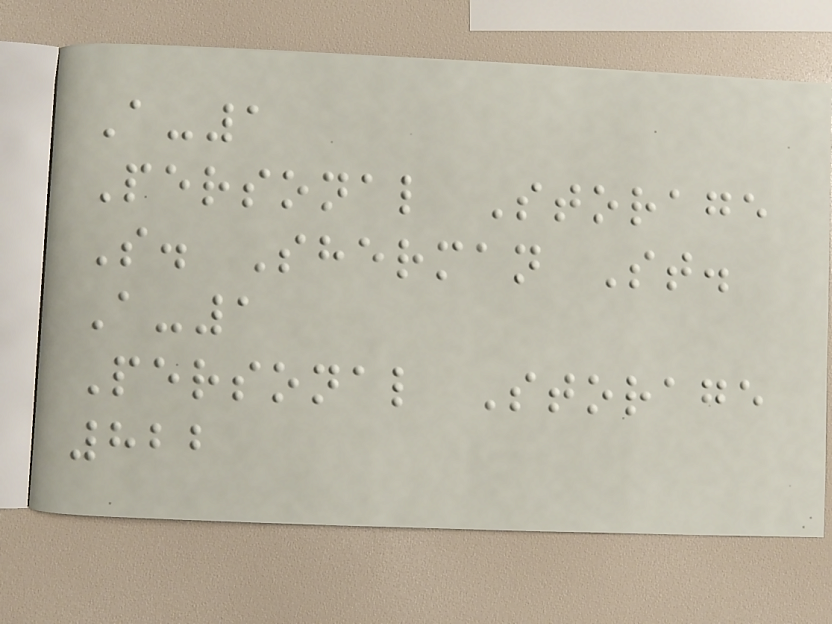A-1
Personal Storage
S. Sherman St.
A-1
Personal Storage
822
